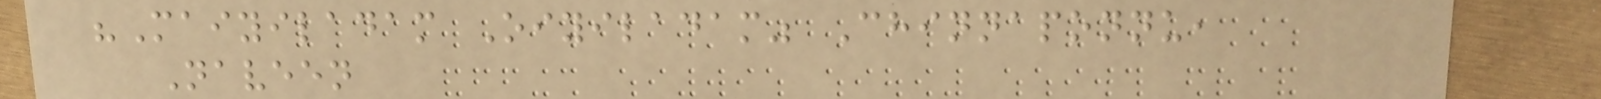"Maiyiladam Oiyiladam" Chinnaponnu,
Naveen
